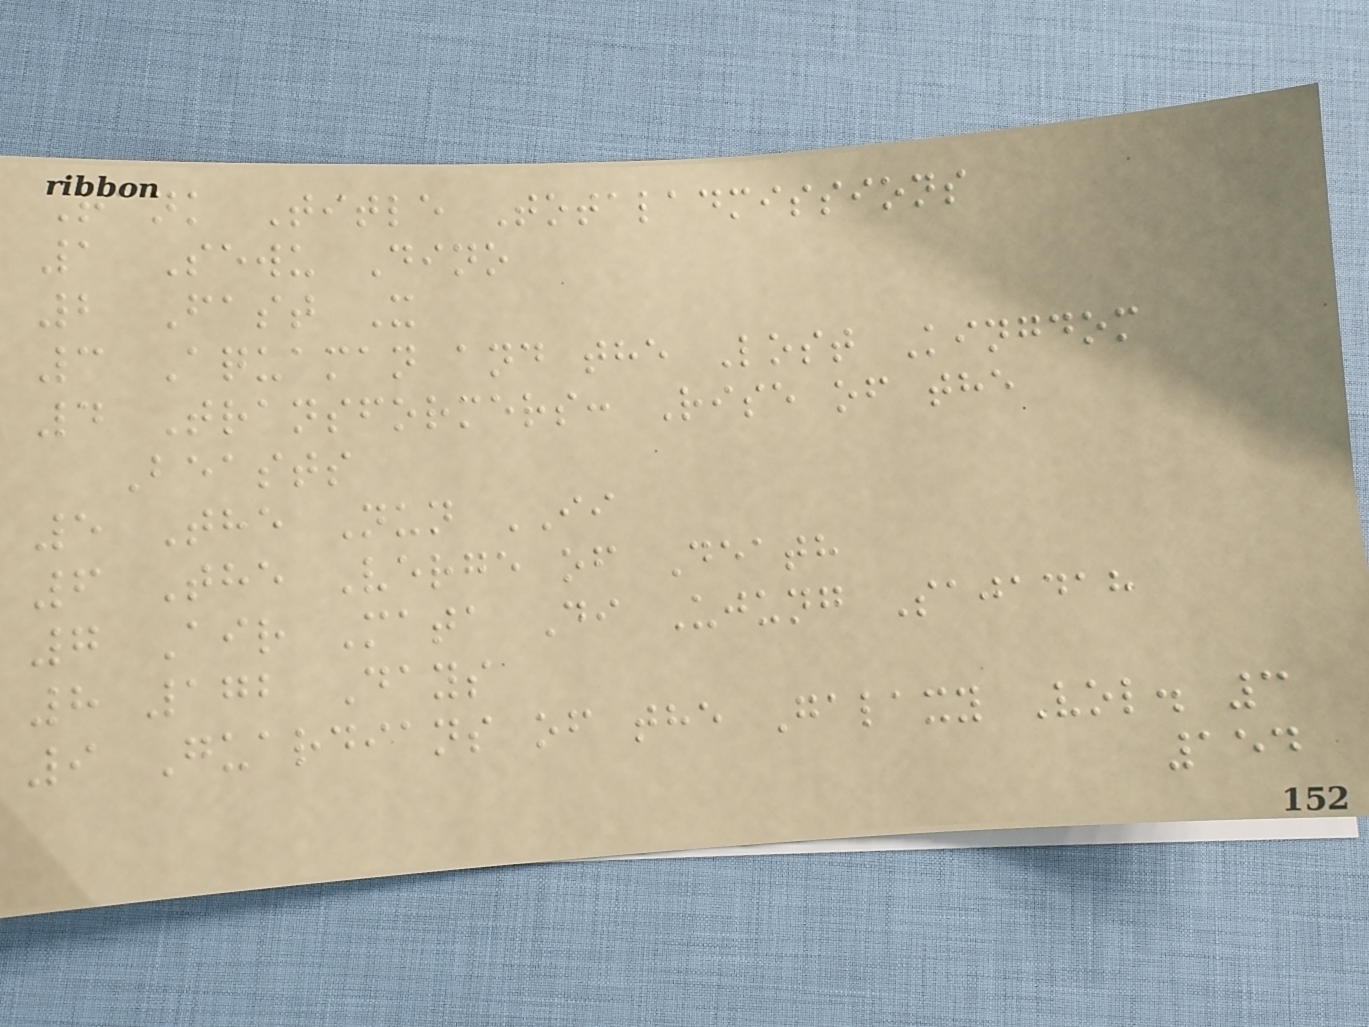Rank Title Totaladmissions
1 Sewu Dino
2 Fast X
3 Aquaman and the Lost Kingdom
4 Transformers: Rise of the
Beasts
5 The Nun II
6 The Verge of Death
7 Air Mata Di Ujung Sajadah
8 172 Days
9 Guardians of the Galaxy Vol. 3
154
